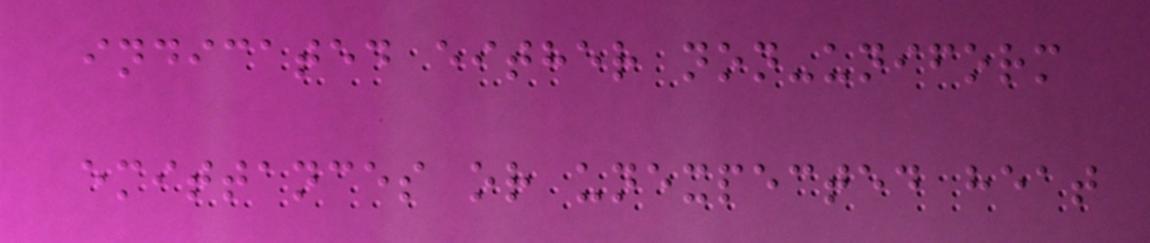indicated either non-uniform
emittances or unexpected heat
